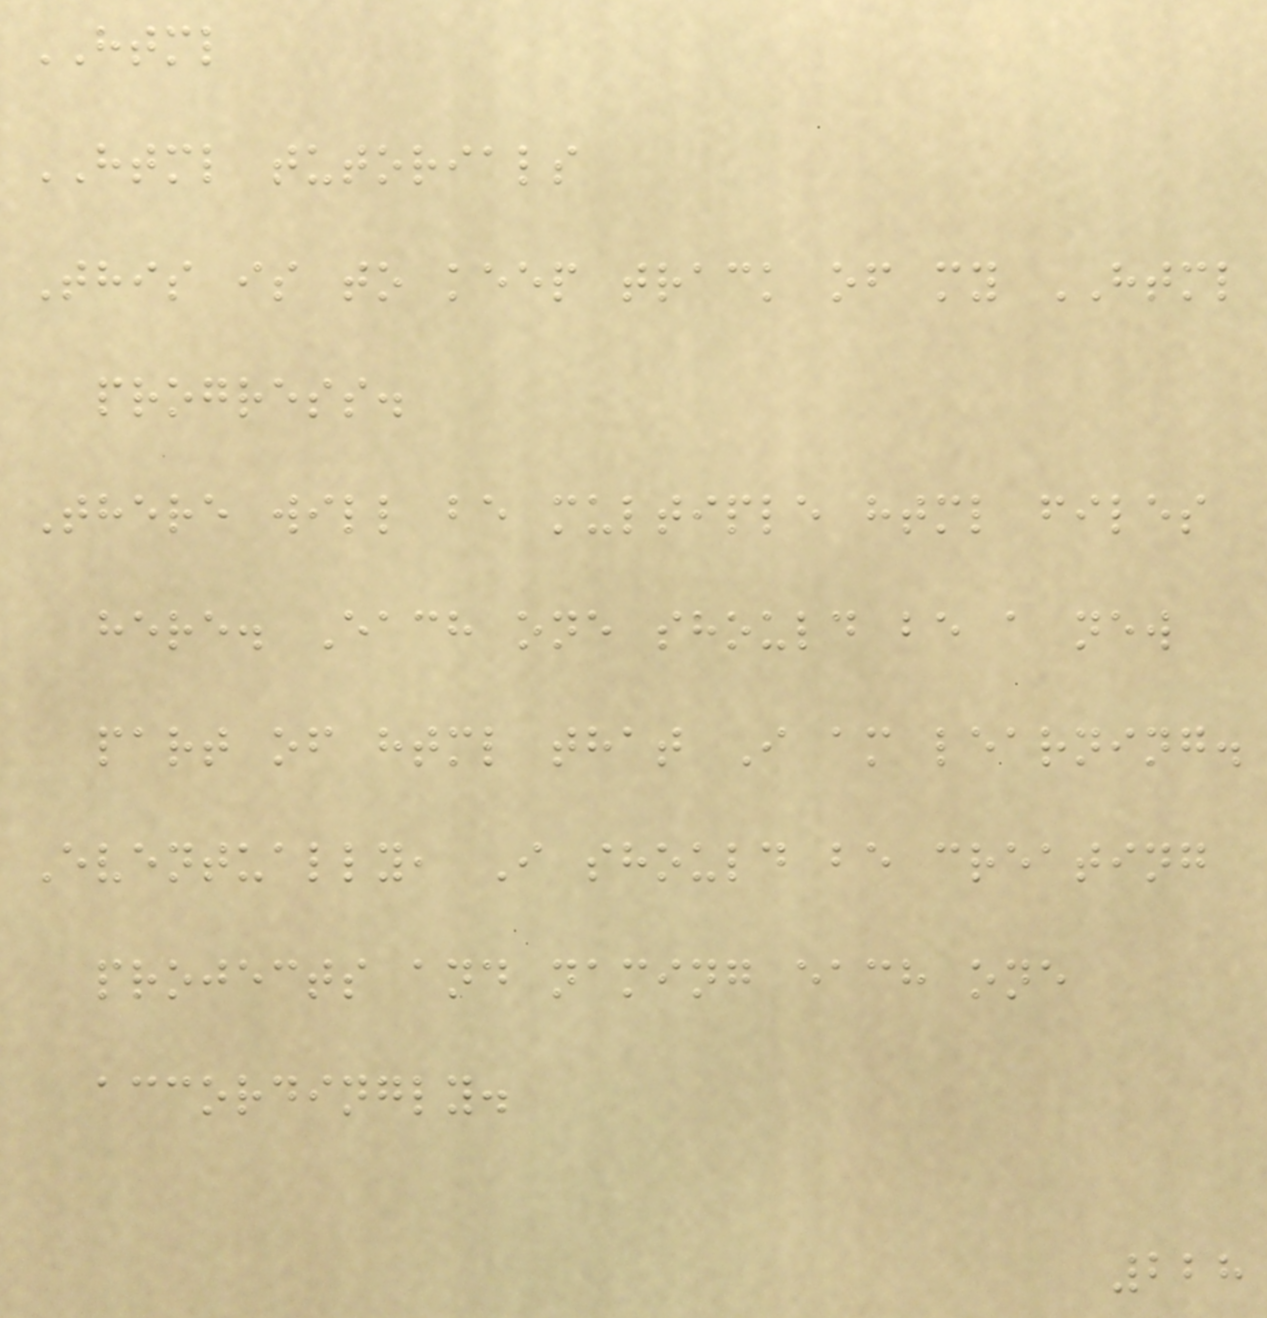HTML
HTML tutorials
This is to keep track of my HTML
progress.
There will be multiple html files
here. Each one should be a new
part of html that I am learning.
Eventually, I should be creating
projects and naming each one
accordingly.
228
